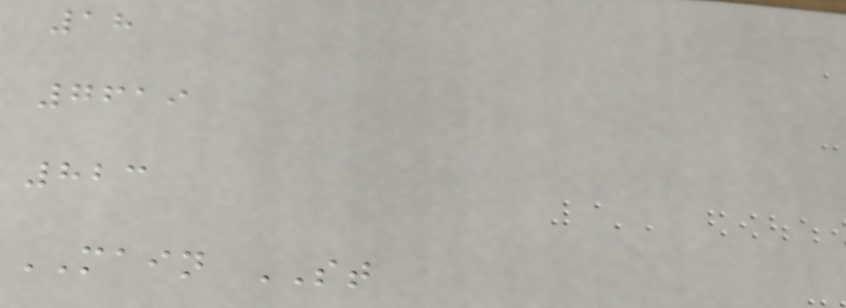18
7619
823
MAIN ST
